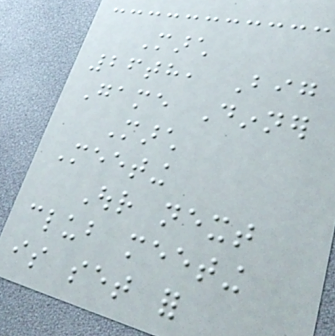March
26th, Big
Game Dinner
March
Meeting
Our next
club meeting
is set for
